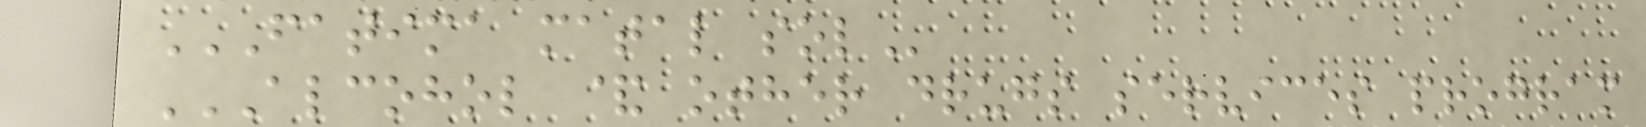FATIMA MATAL SOL
ALCOHOL & OTHER DRUGS SERVICES PROGRAM
